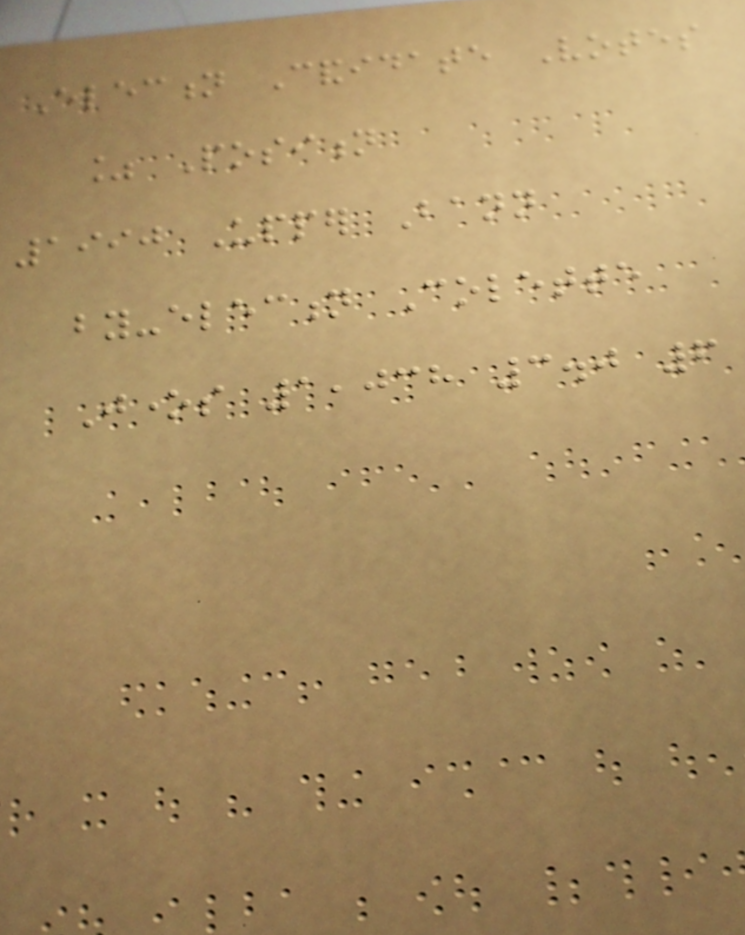Election Candidate Votes
% Position
1990 Upper Bann
by-election Colette
Jones 1,038 3.0 6
